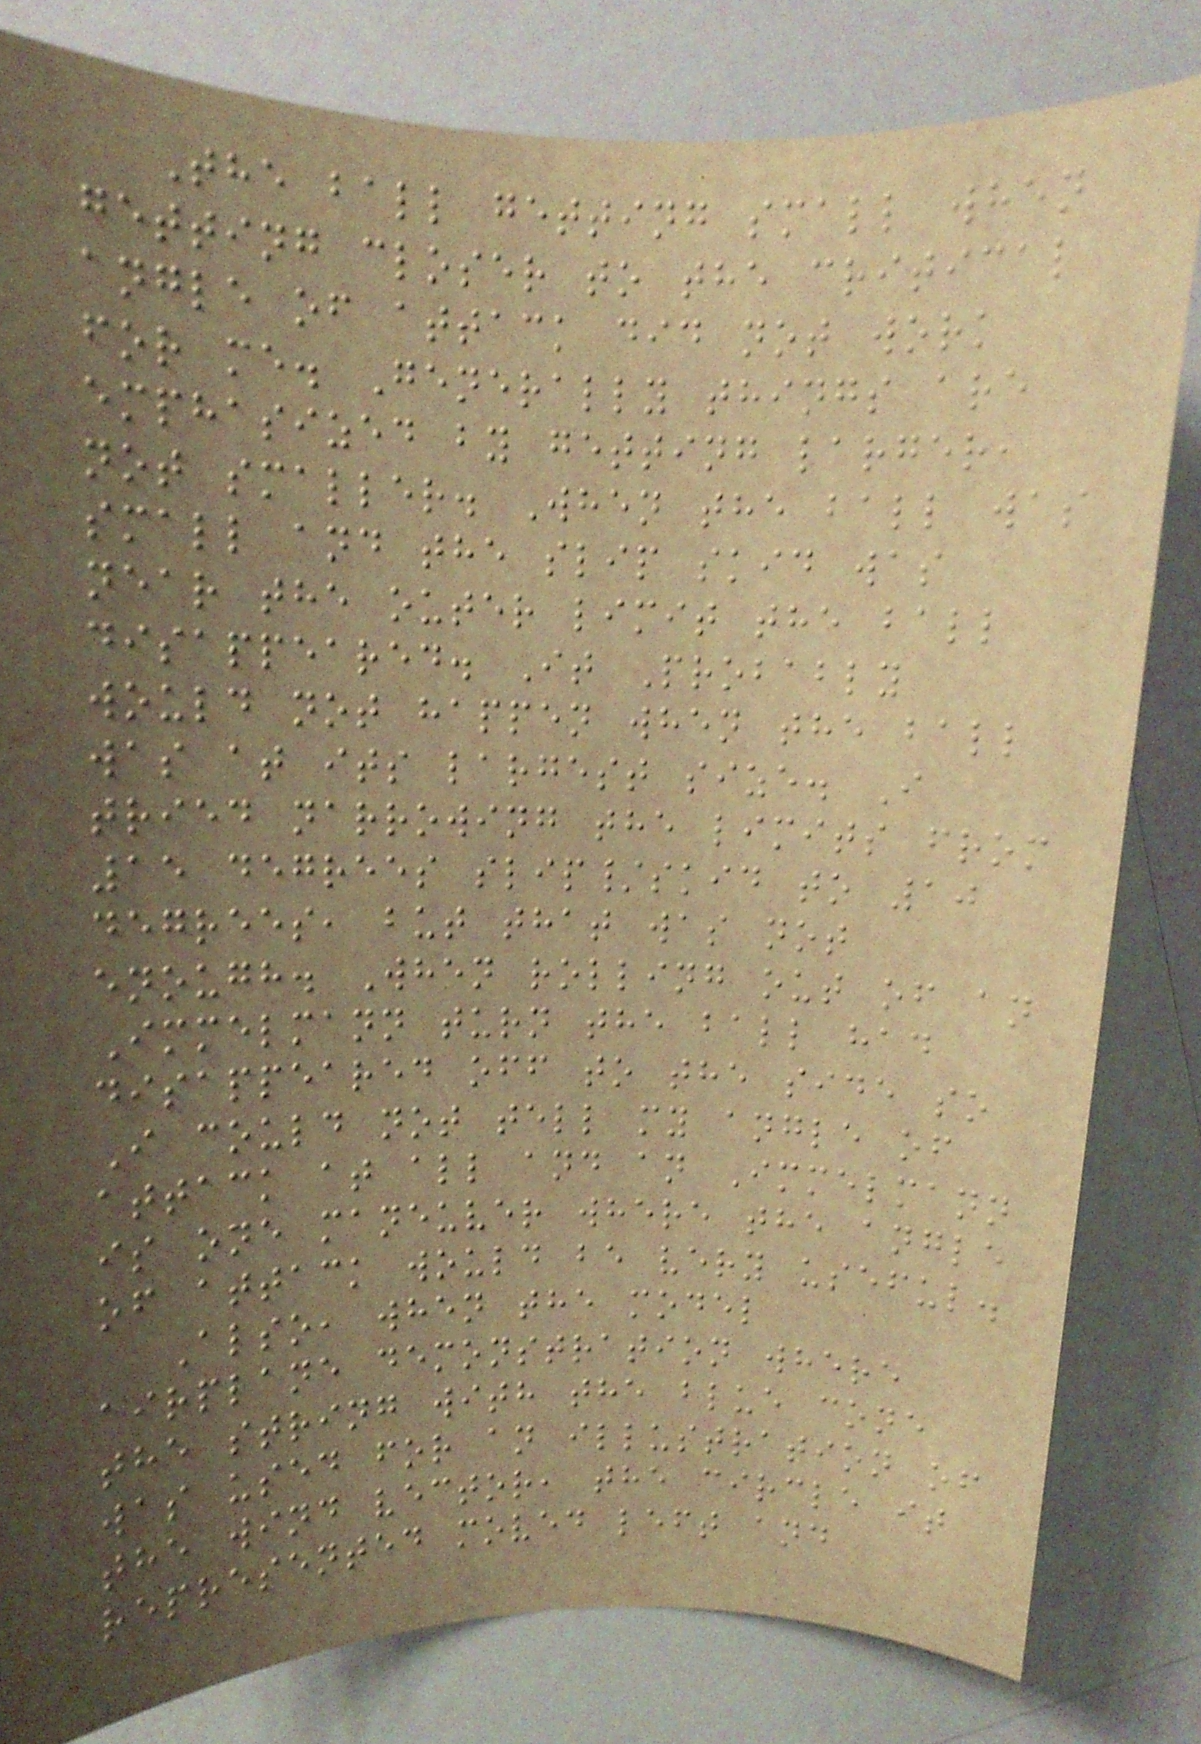The ball getting small when
getting closer to the critical
angle of attack did not work
for me. Generally things are
emphasized by getting larger,
not smaller. When the ball was
small and the slip skid was
near the outer limit the ball
disappeared. It Probably
would not happen when the ball
was at its largest size. I
tried narrowing the limits from
15 degrees slip/skid to 10
degrees, but that was not
enough. When rolling out of an
Immelmann turn the ball had
disappeared off to the side so
I could not tell my angle of
attack at all and an Immelmann
is one maneuver where the angle
of attack would be very useful.
Also, when the model
airplane demonstration where
the string with the blue cone
was used for an illustration of
the wind vector, the circle it
represented moved left and
